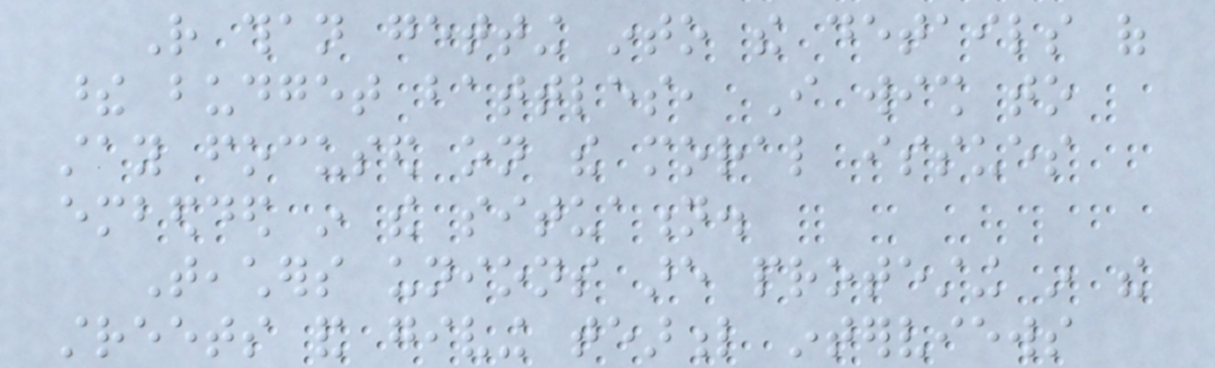Rather than getting into the details of
these budget battles, I wish to
stay focused on the moral issues
embedded in the situation.
Teachers unions are protesting in the
streets and giving tearful interviews
